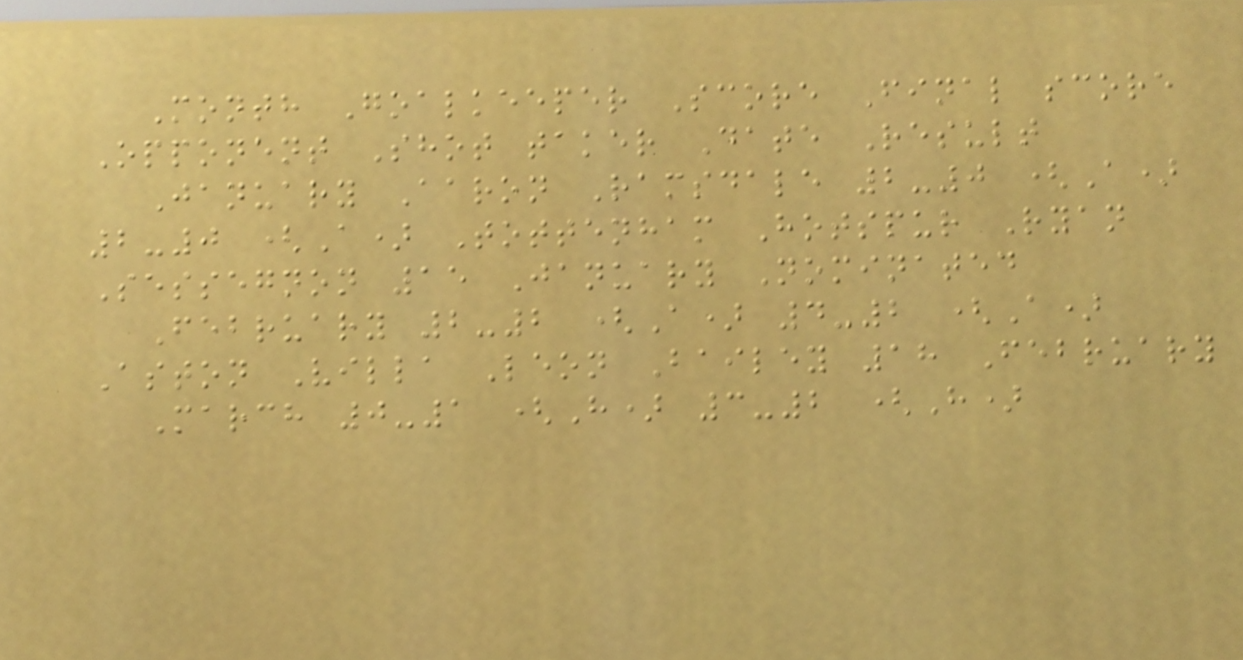Month Goalkeeper Score Final score
Opponent Shot taker Date Result
January Aaron Ramsdale 2-0 (A)
2-0 (A) Tottenham Hotspur Ryan
Sessegnon 15 January Nominated
February 2-2 (A) 4-2 (A)
Aston Villa Leon Bailey 18 February
March 0-1 (H) 3-2 (H)
